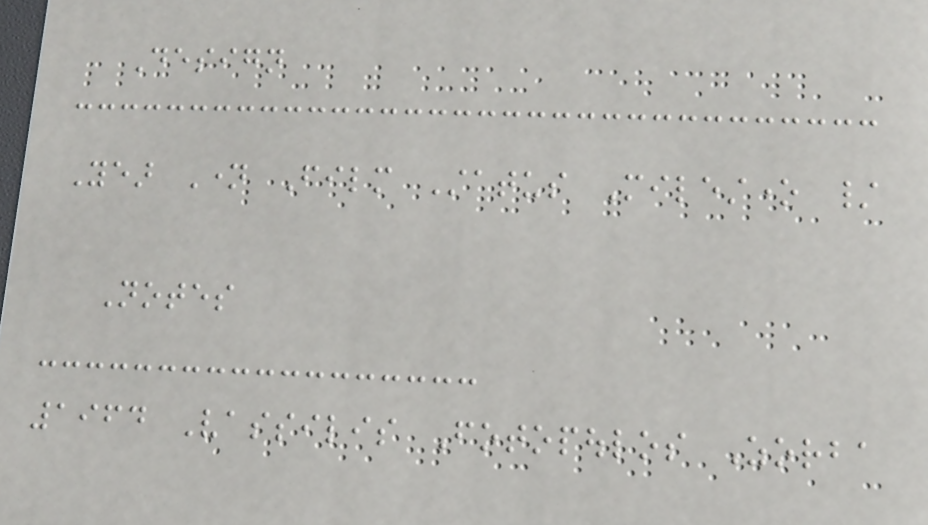Design
Year Name Film Status Milestone /
Notes
1964 Vassilis Fotopoulos Zorba
